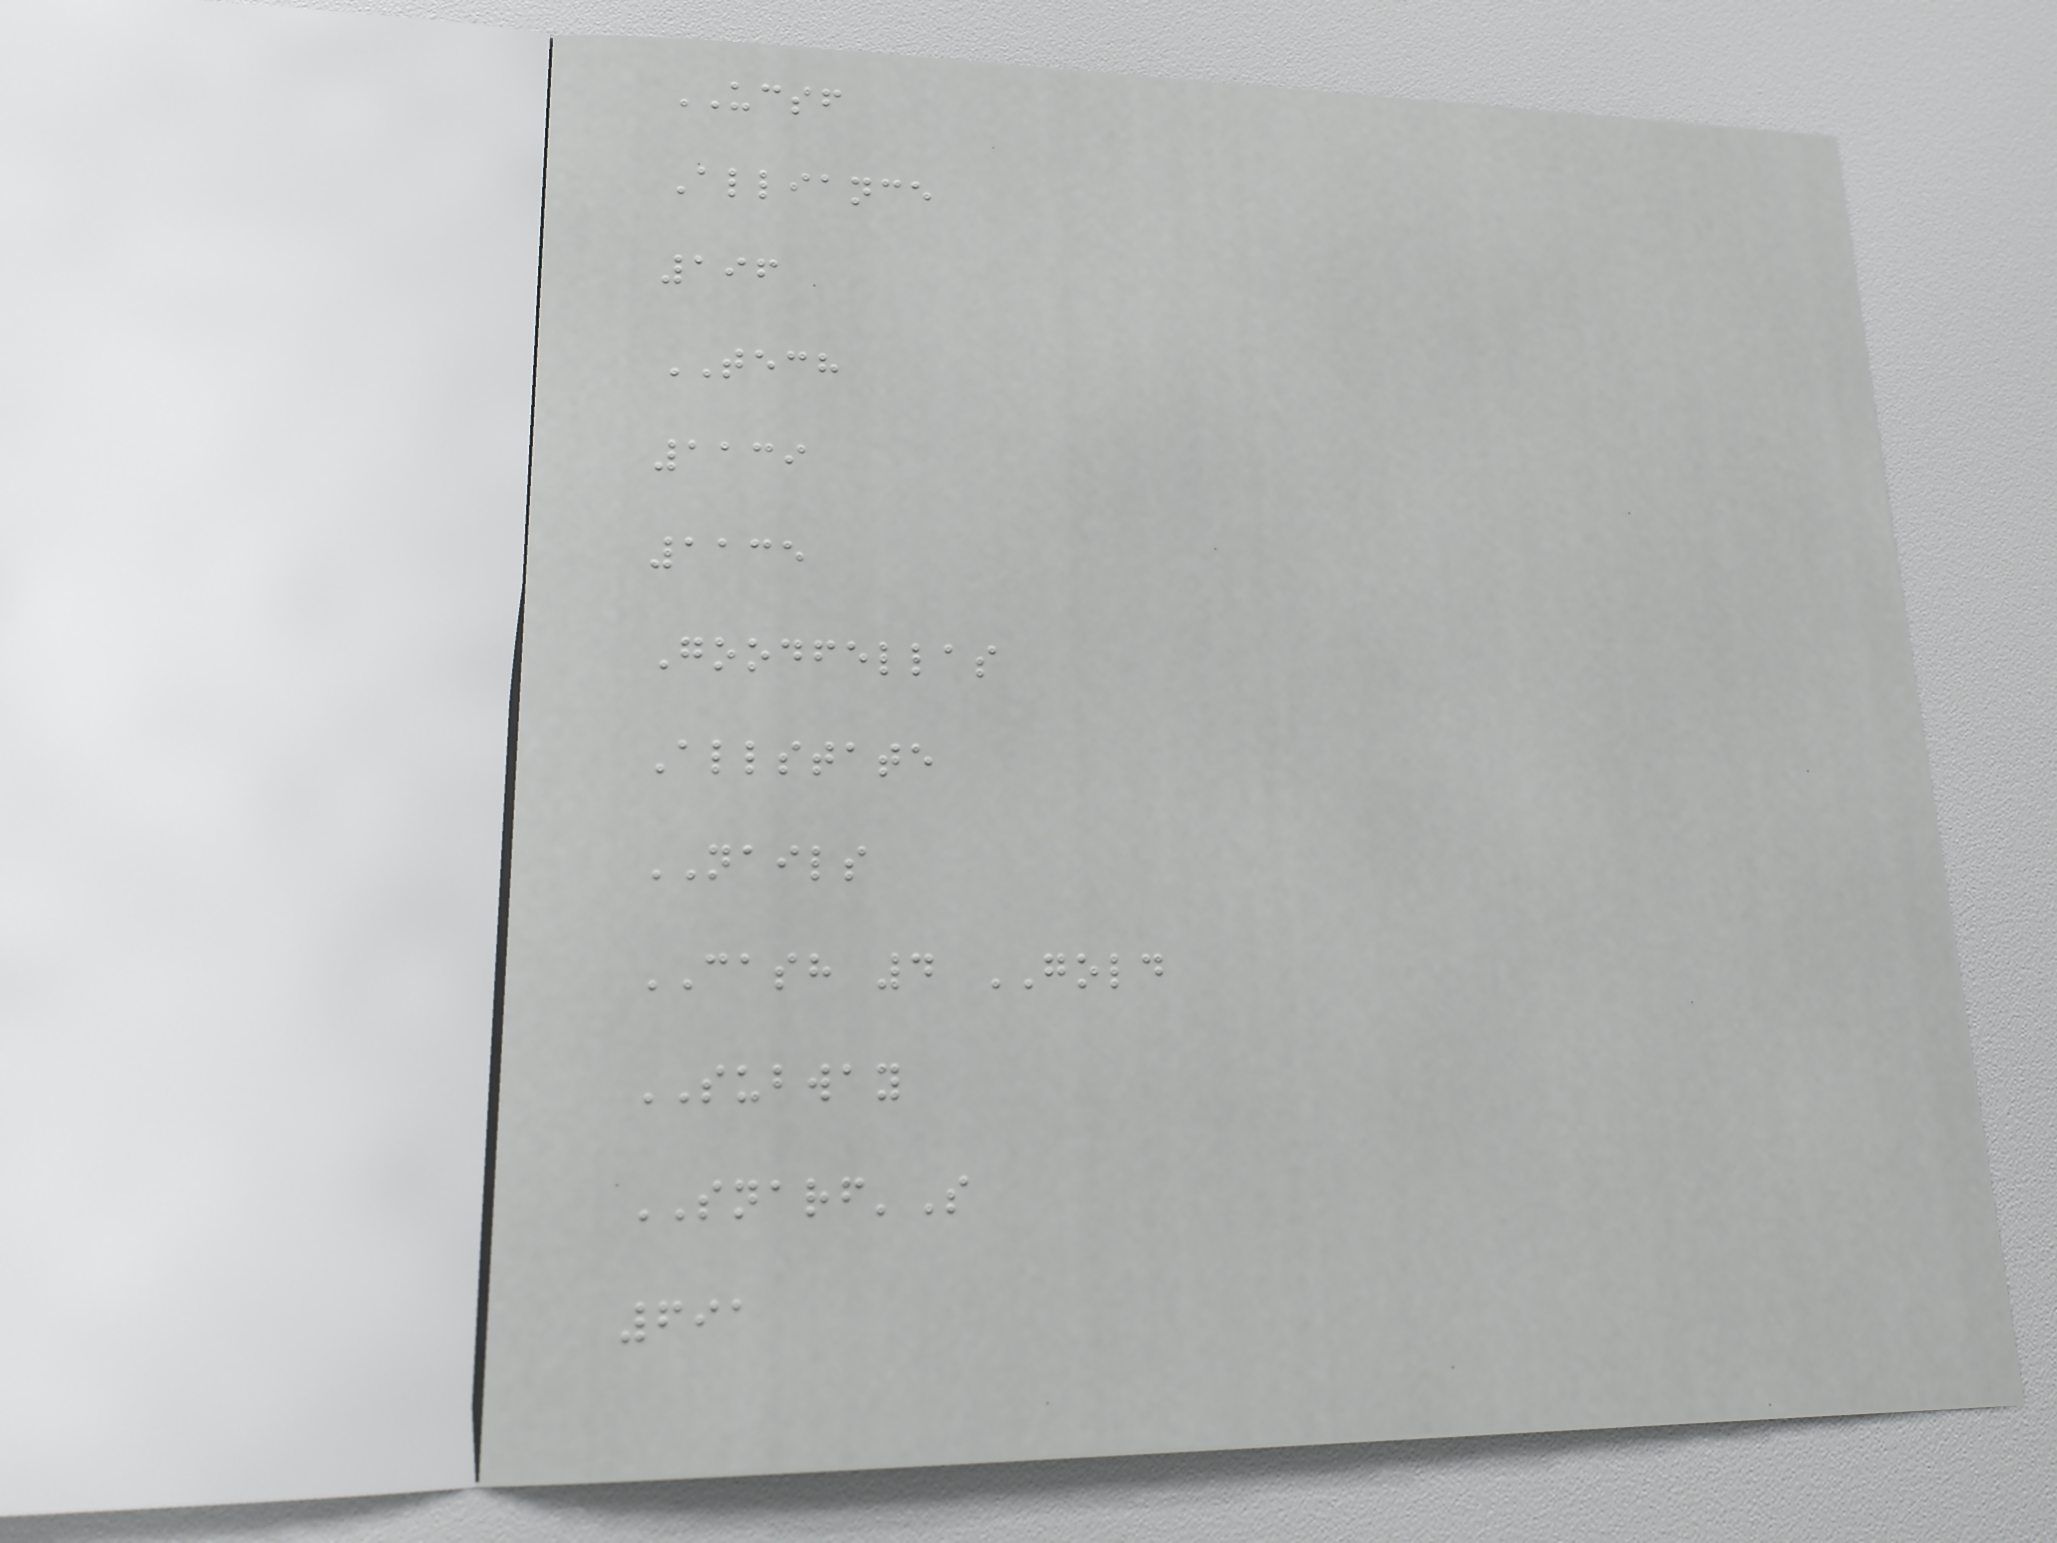UCSF
Alliance
196
TECH
1139
1135
Goodfellas
Allstate
NAILS
CASH 4 GOLD
SUBWAY
SNARF'S
691
